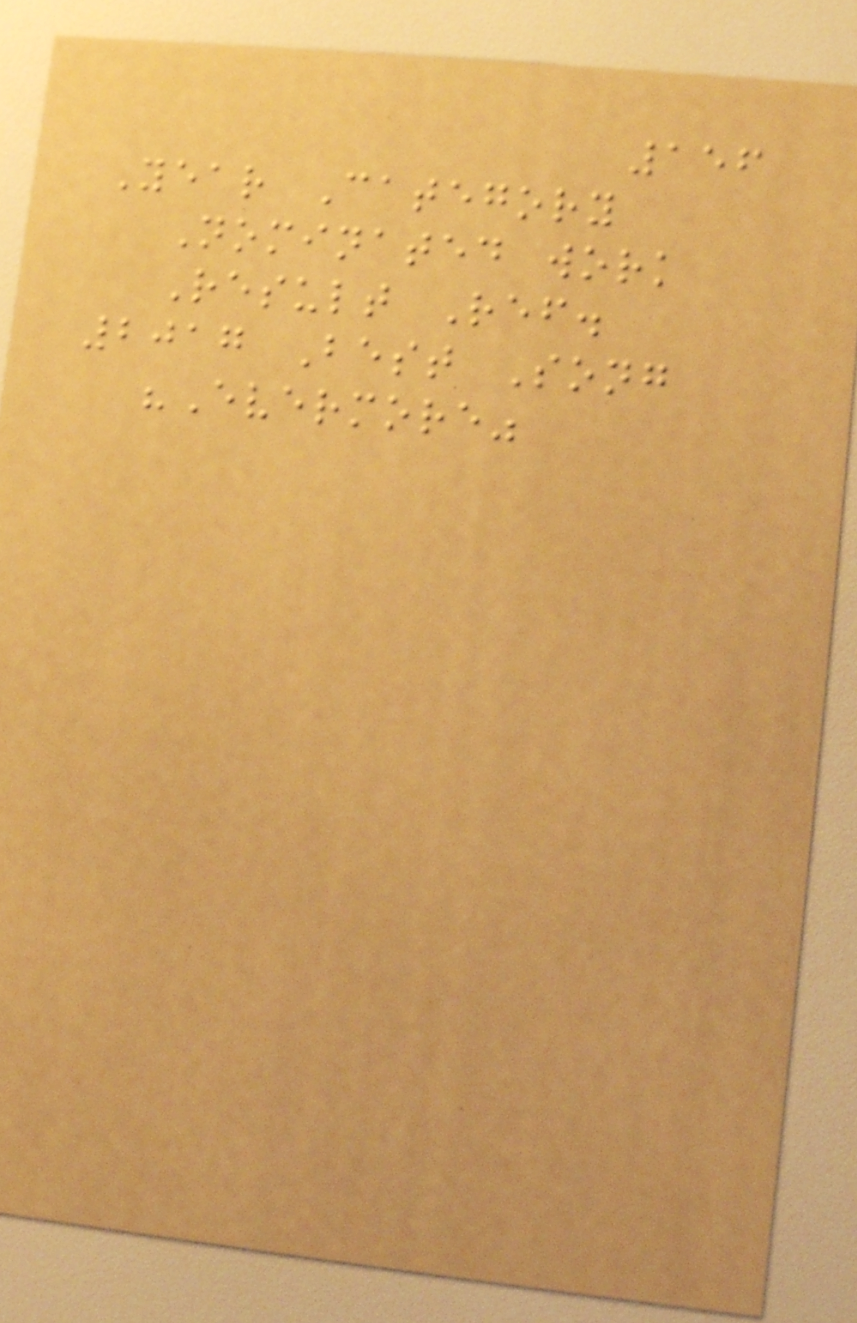156
Year Category
Nominated work
Result Ref.
2017 Best Song
"Evermore"
